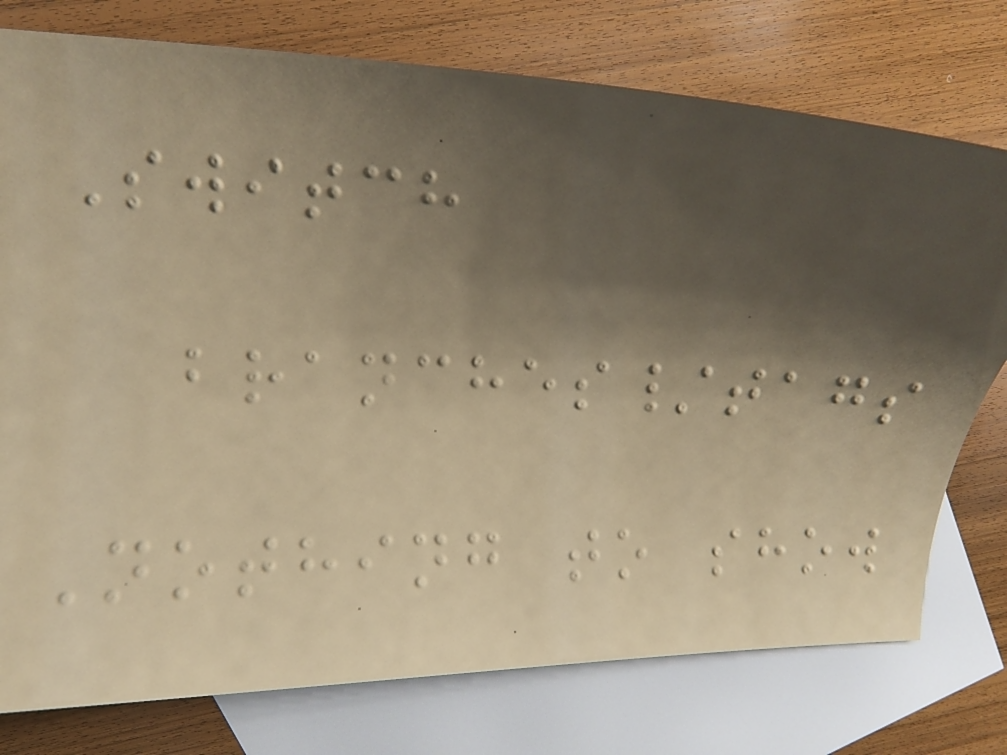Switch
branches/tags
Nothing to show
